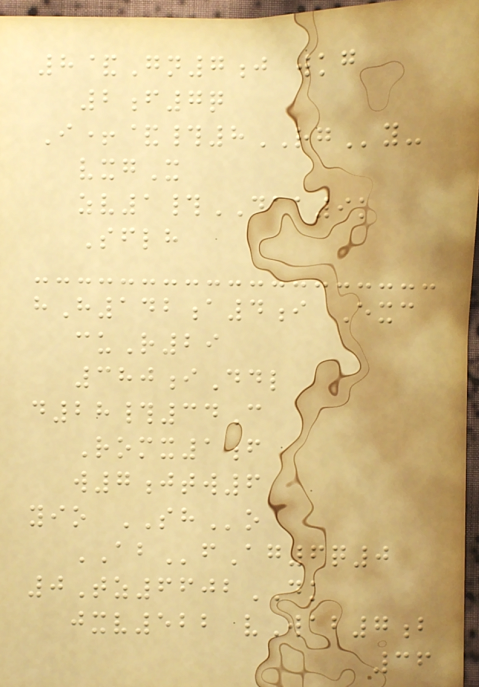8&Gn7j wkg
2f7q
I+&#8RGy-
vxgX
zv1#DAA9k
Sflh
hH142a4i Exc
cuR29
380iDdl
d28#34C
Romx1f
w7jtw6
yio SHo
ABfAg6q0
0Tz6602DK
jxv522 vWab7b
36
